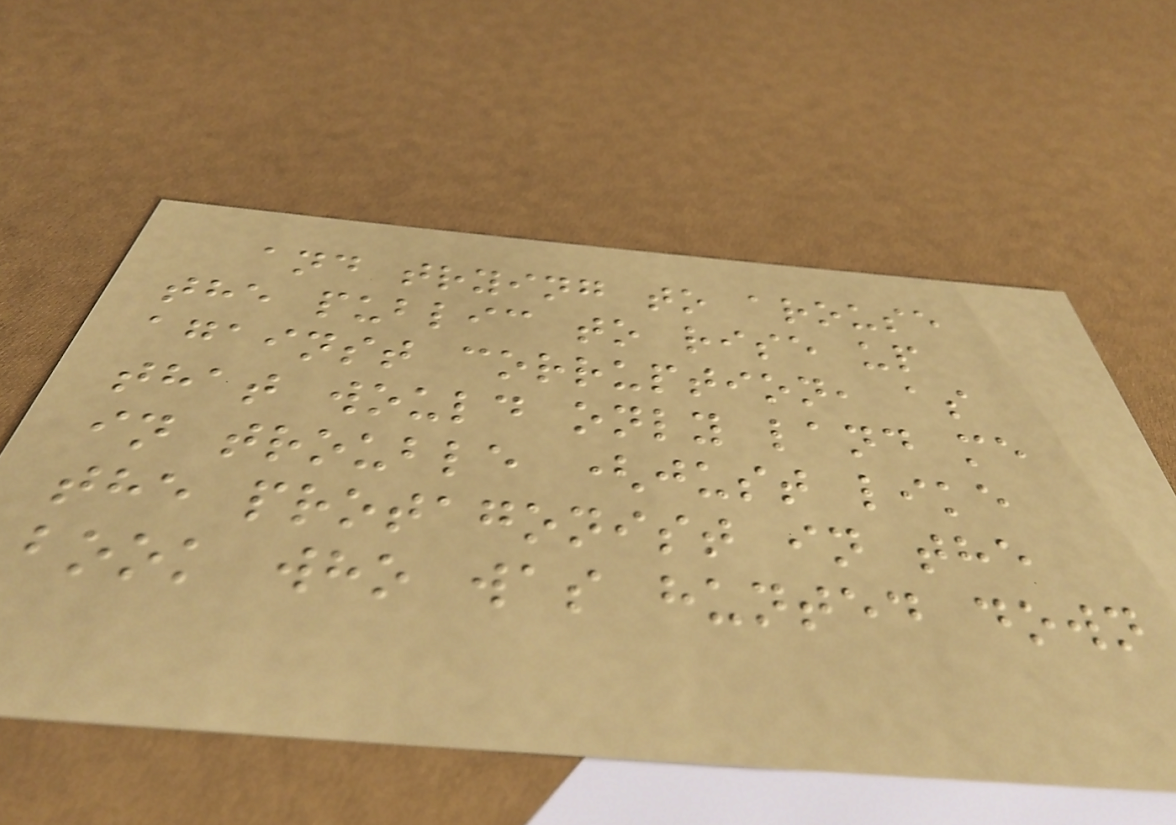and trying to arouse
the public to rise up
against corruption, as
that would only land me
in trouble (just like
the protagonist in the
book who was hunted down
